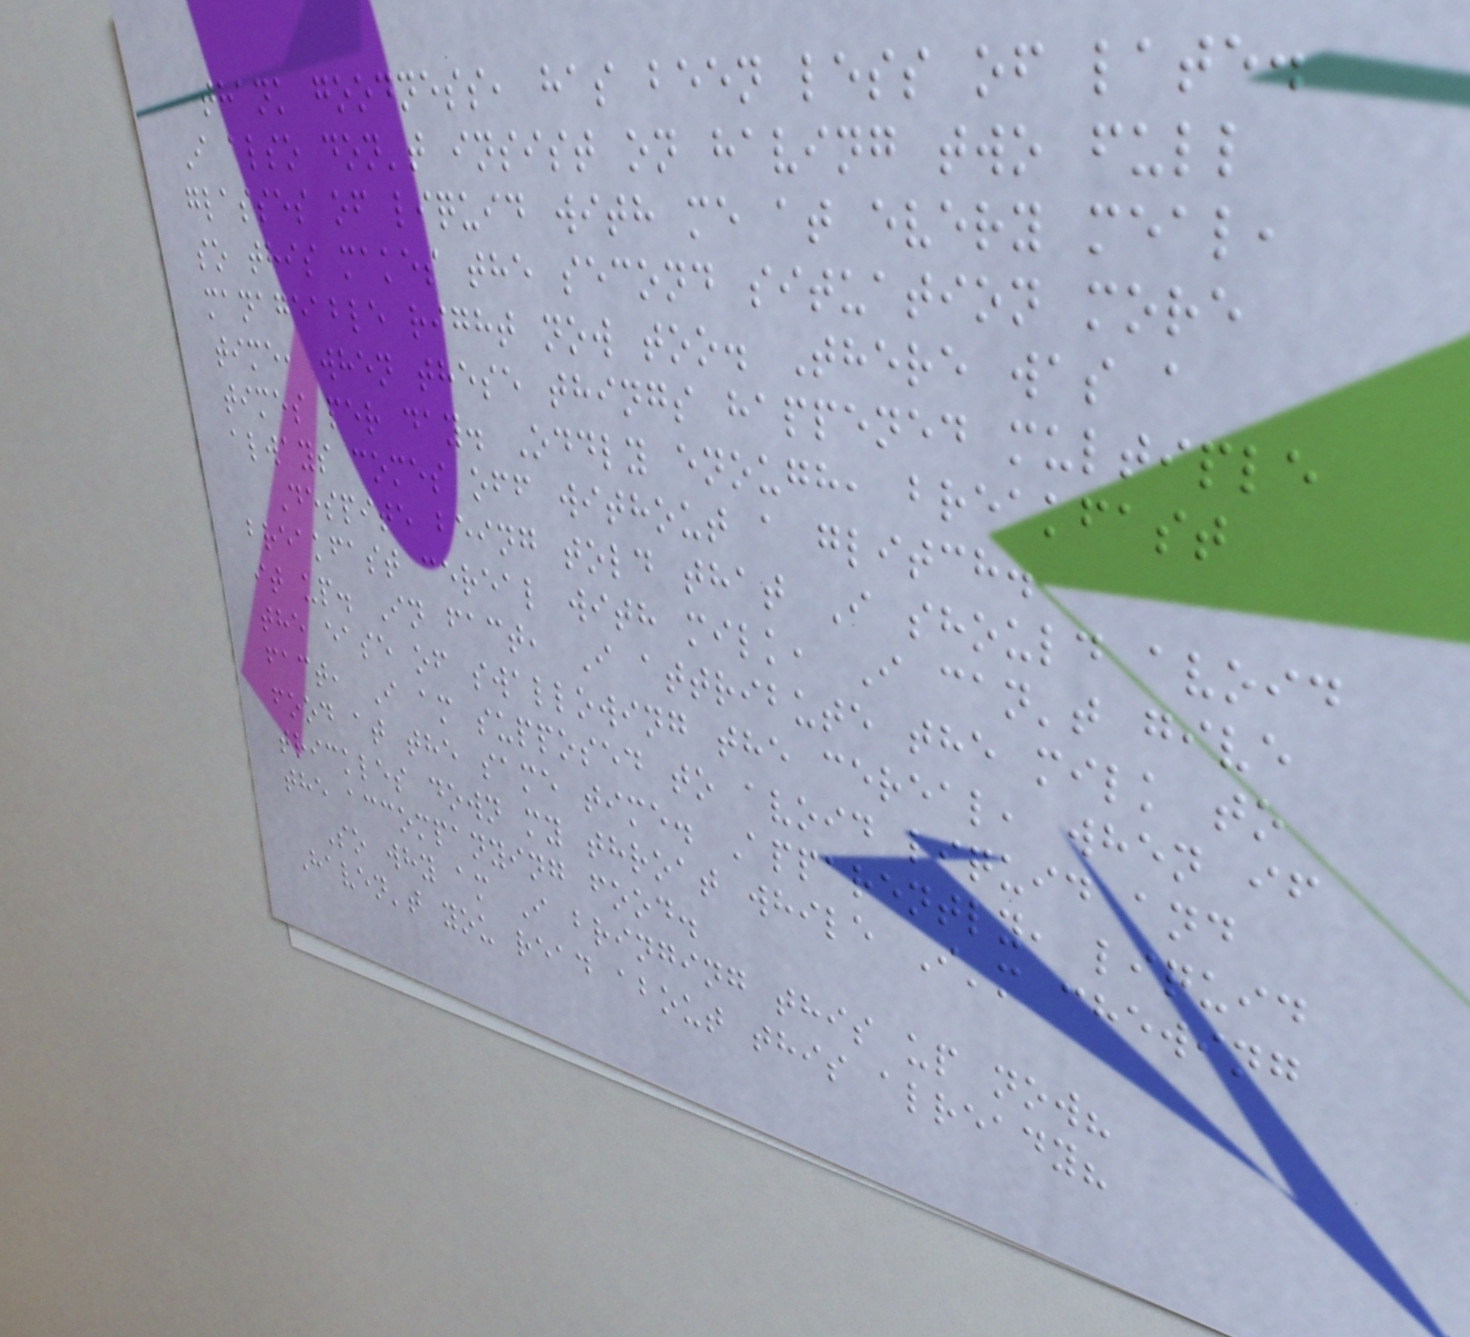thank goodness, has been less of late.
I also don't insist on having two full
glasses of liquid with me at every meal,
so this makes the second situation more
manageable right now too. There was a
time, when these things happened multiple
times per day. Oddly enough, breakfast
always comes off without a glitch.
Despite being told that I should avoid
breakfast cereal with milk, I can't give
it up. In fact, I attribute the milk to
the ease of swallowing the cereal, when if
fact, I am supposed to avoid liquid and
food at the same time. Apparently, liquid
trickles down my throat while I'm chewing
the accompanying food.
So why am I bringing this up now?
Haven't you read about this already?
